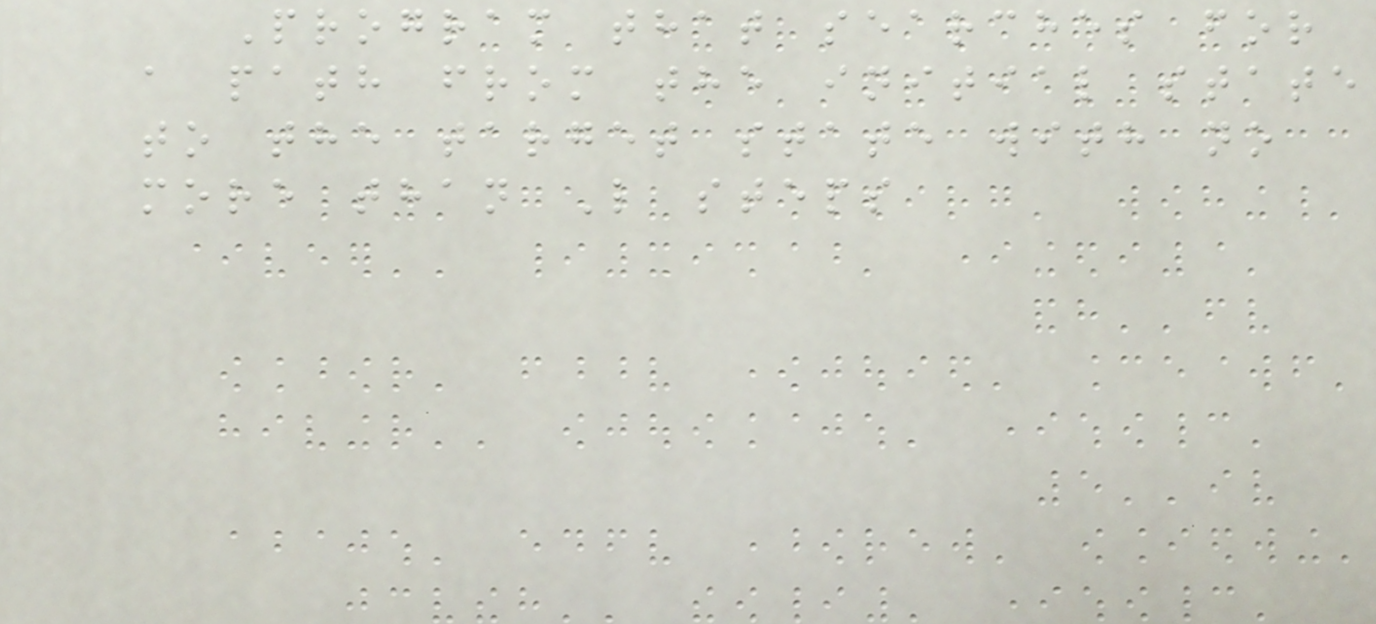Program that searches for
a path from the initial state
to the target state with no
more than L steps
